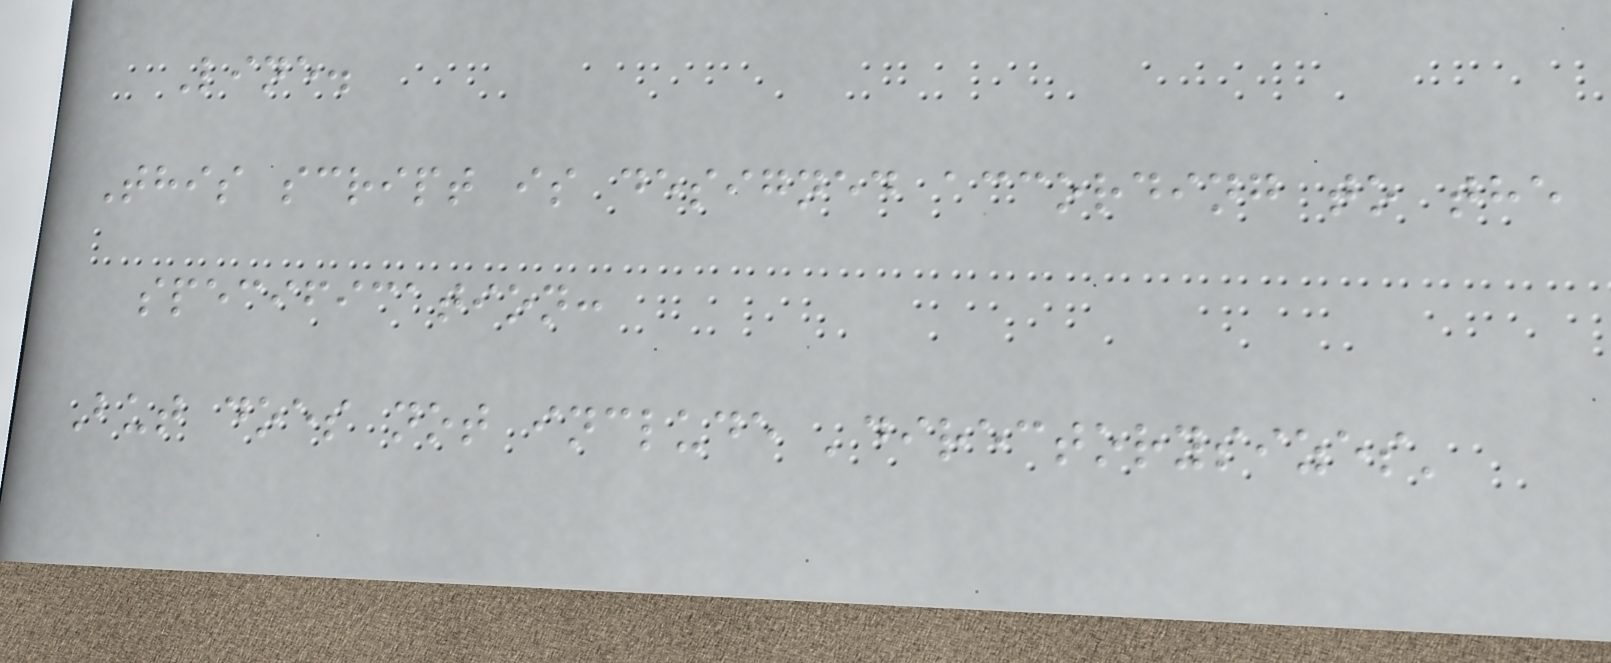Line.
This script is designed according to the
specification:
But does not include 'directorysizes'
